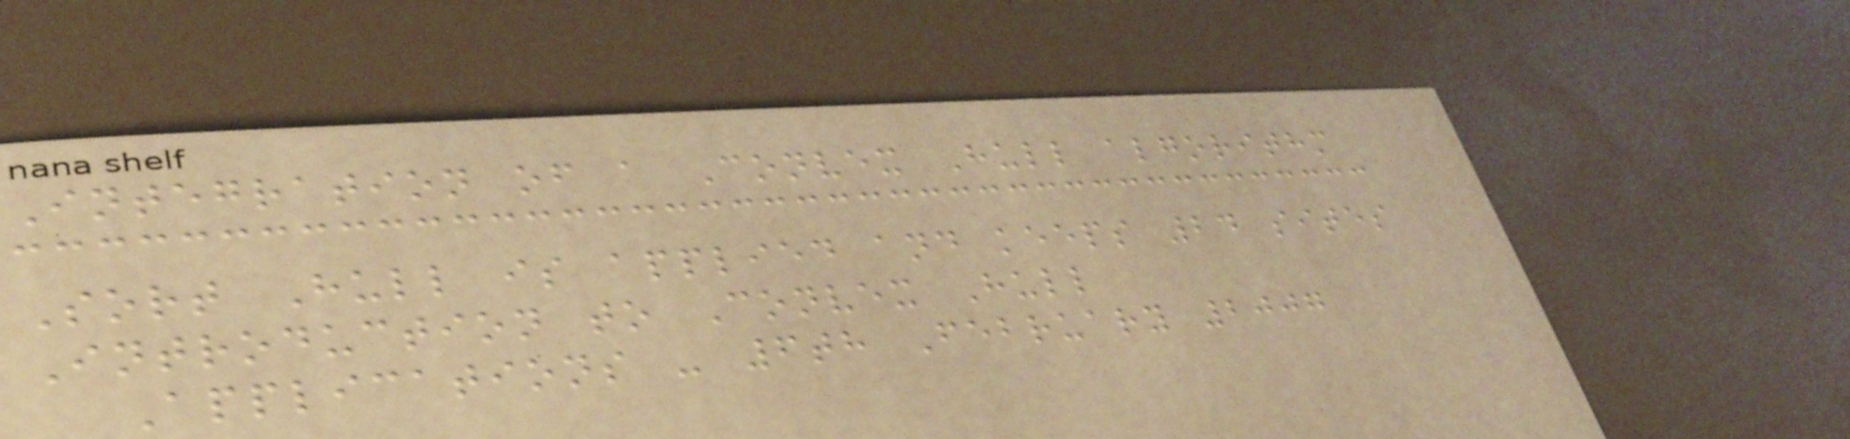Integration of a Convex Hull algorithm
Sort Hull is applied and keeps 24 sites
Introduction to Convex Hull
Applications - 6th February 2007
